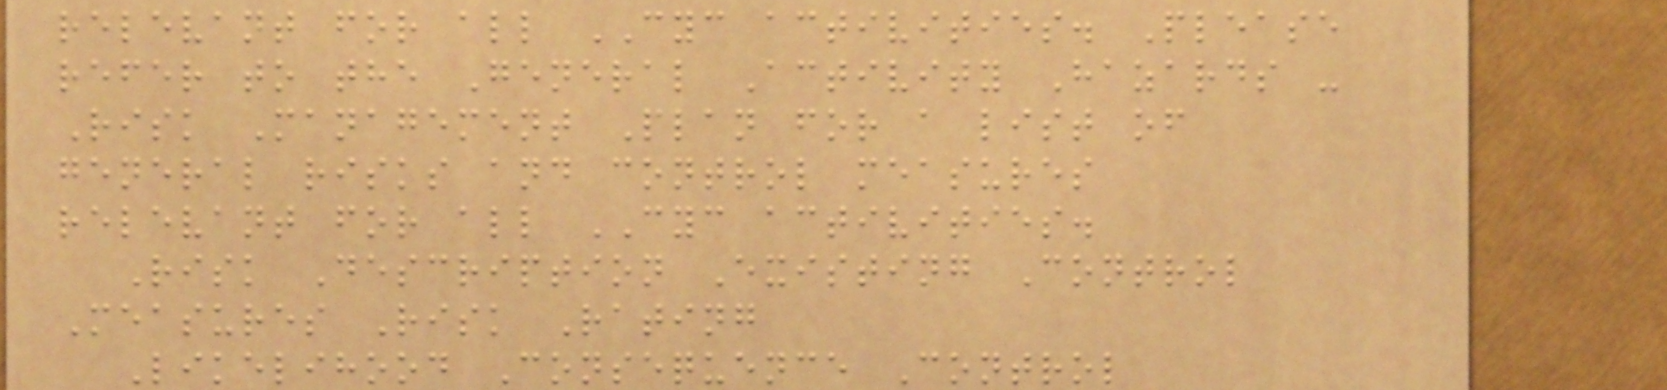relevant for all CYC activities. Please
refer to the General Activity Hazards -
Risk Management Plan for a list of
general risks and control measures
relevant for all CYC activities.
Risk Description Existing Control
Measures Risk Rating
Likelihood Consequence Control
